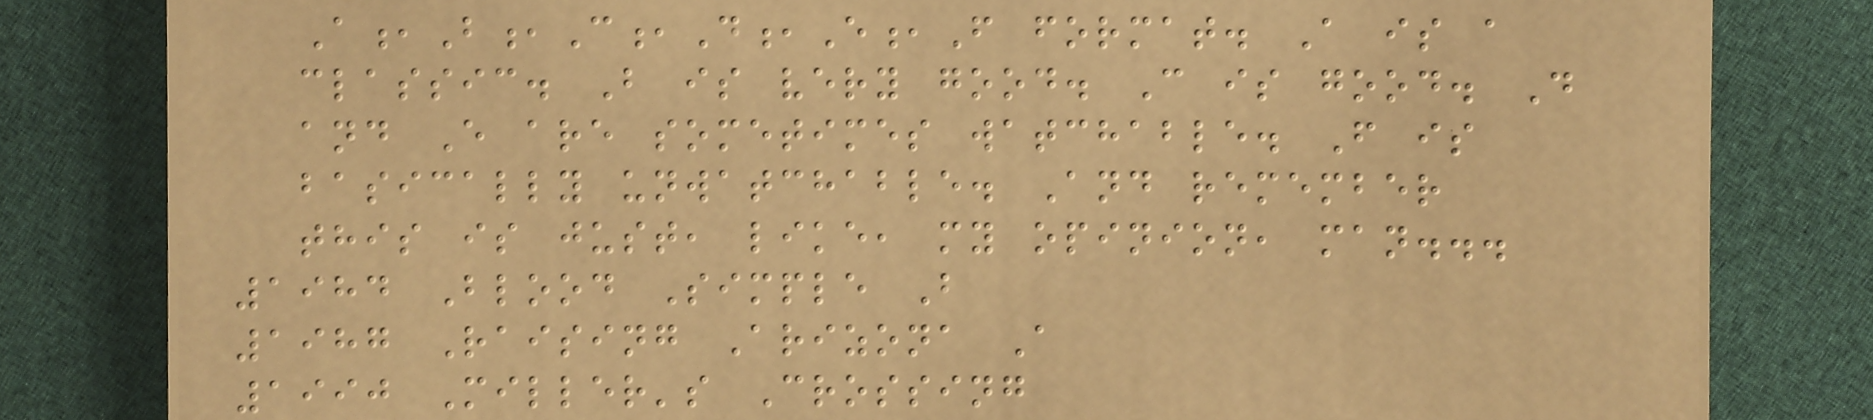A,B,C,D,E,F format. A is a
classic. B is very good. C is good. D
and E are sometimes watchable. F is
basically unwatchable. And remember
this is just, like, my opinion, man...
1984 Blood Simple B
1987 Raising Arizona A
1990 Miller's Crossing
